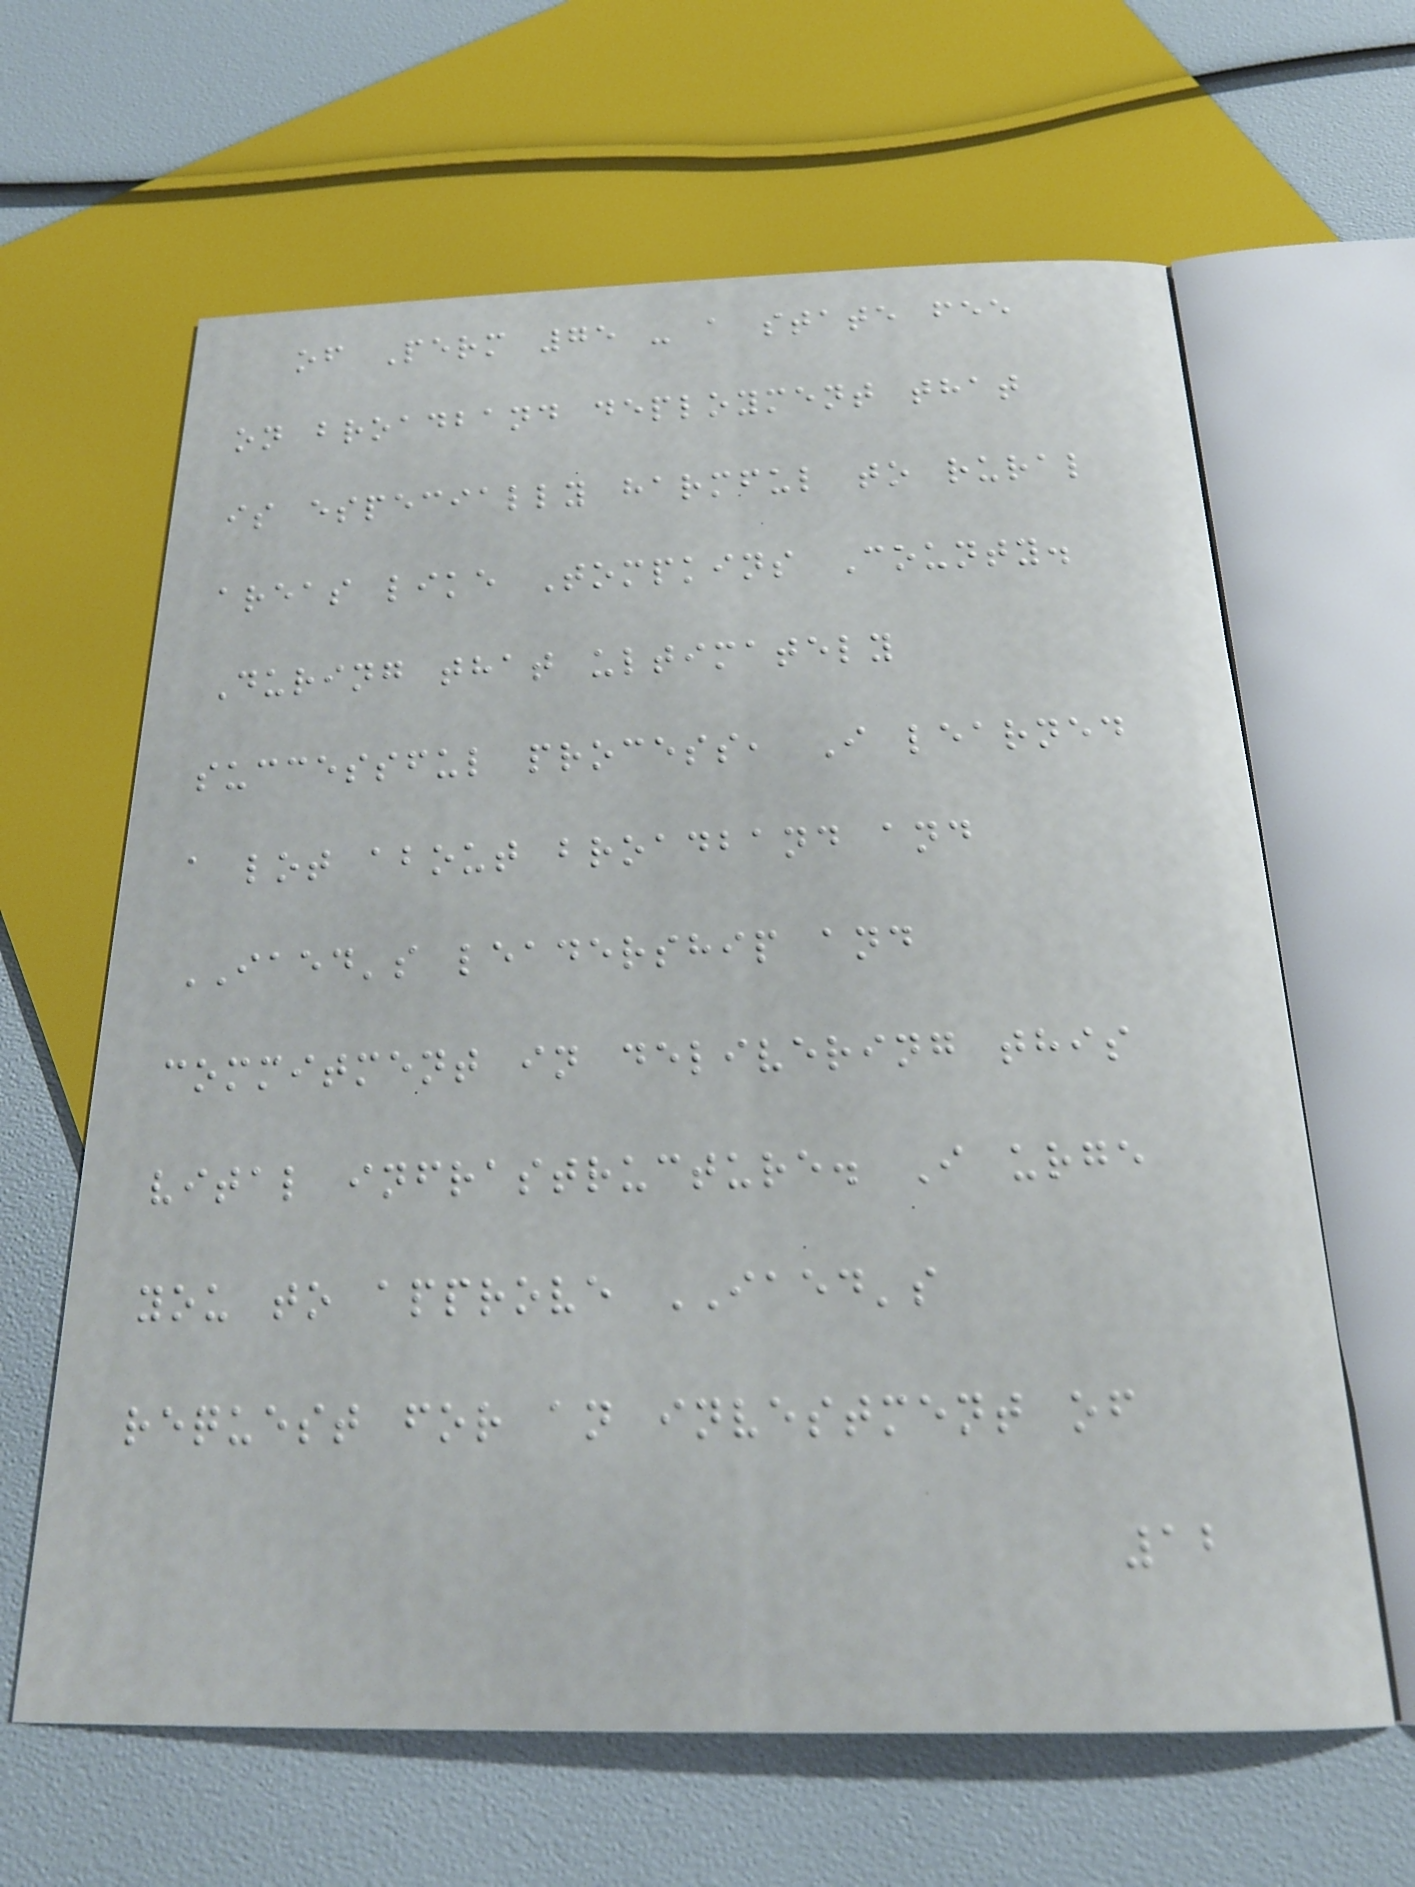of Perm 75 - a state fee
on broadband deployment that
is especially harmful to rural
areas like Tompkins County.
During that ultimately
successful process, I learned
a lot about broadband and
IAED's leadership and
commitment in delivering this
vital infrastructure. I urge
you to approve IAED's
request for an investment of
12
